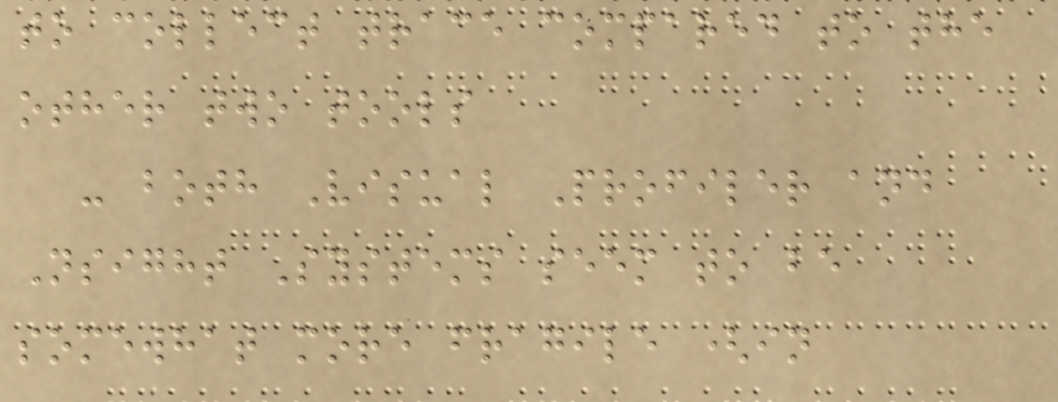to collect trace compared to the
other two tools
- both Visual Profiler and
Nsight Systems seem to be
somewhat more fragile (in
